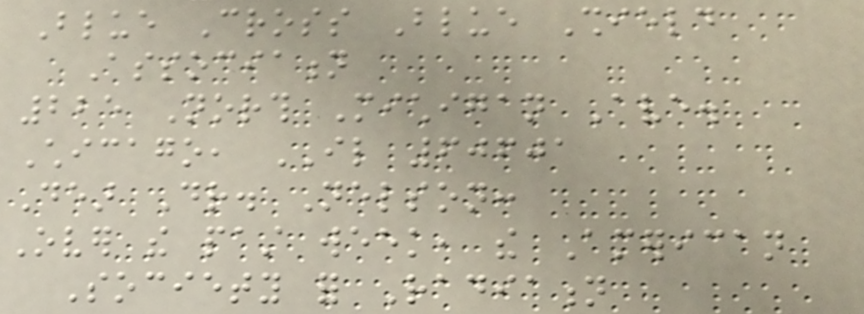Blue Cross Blue Shield
Association
225 North Michigan Ave.
Chicago, IL 60601
Dear Dr. Nelson:
Over the past week, the American
Society for Radiation
